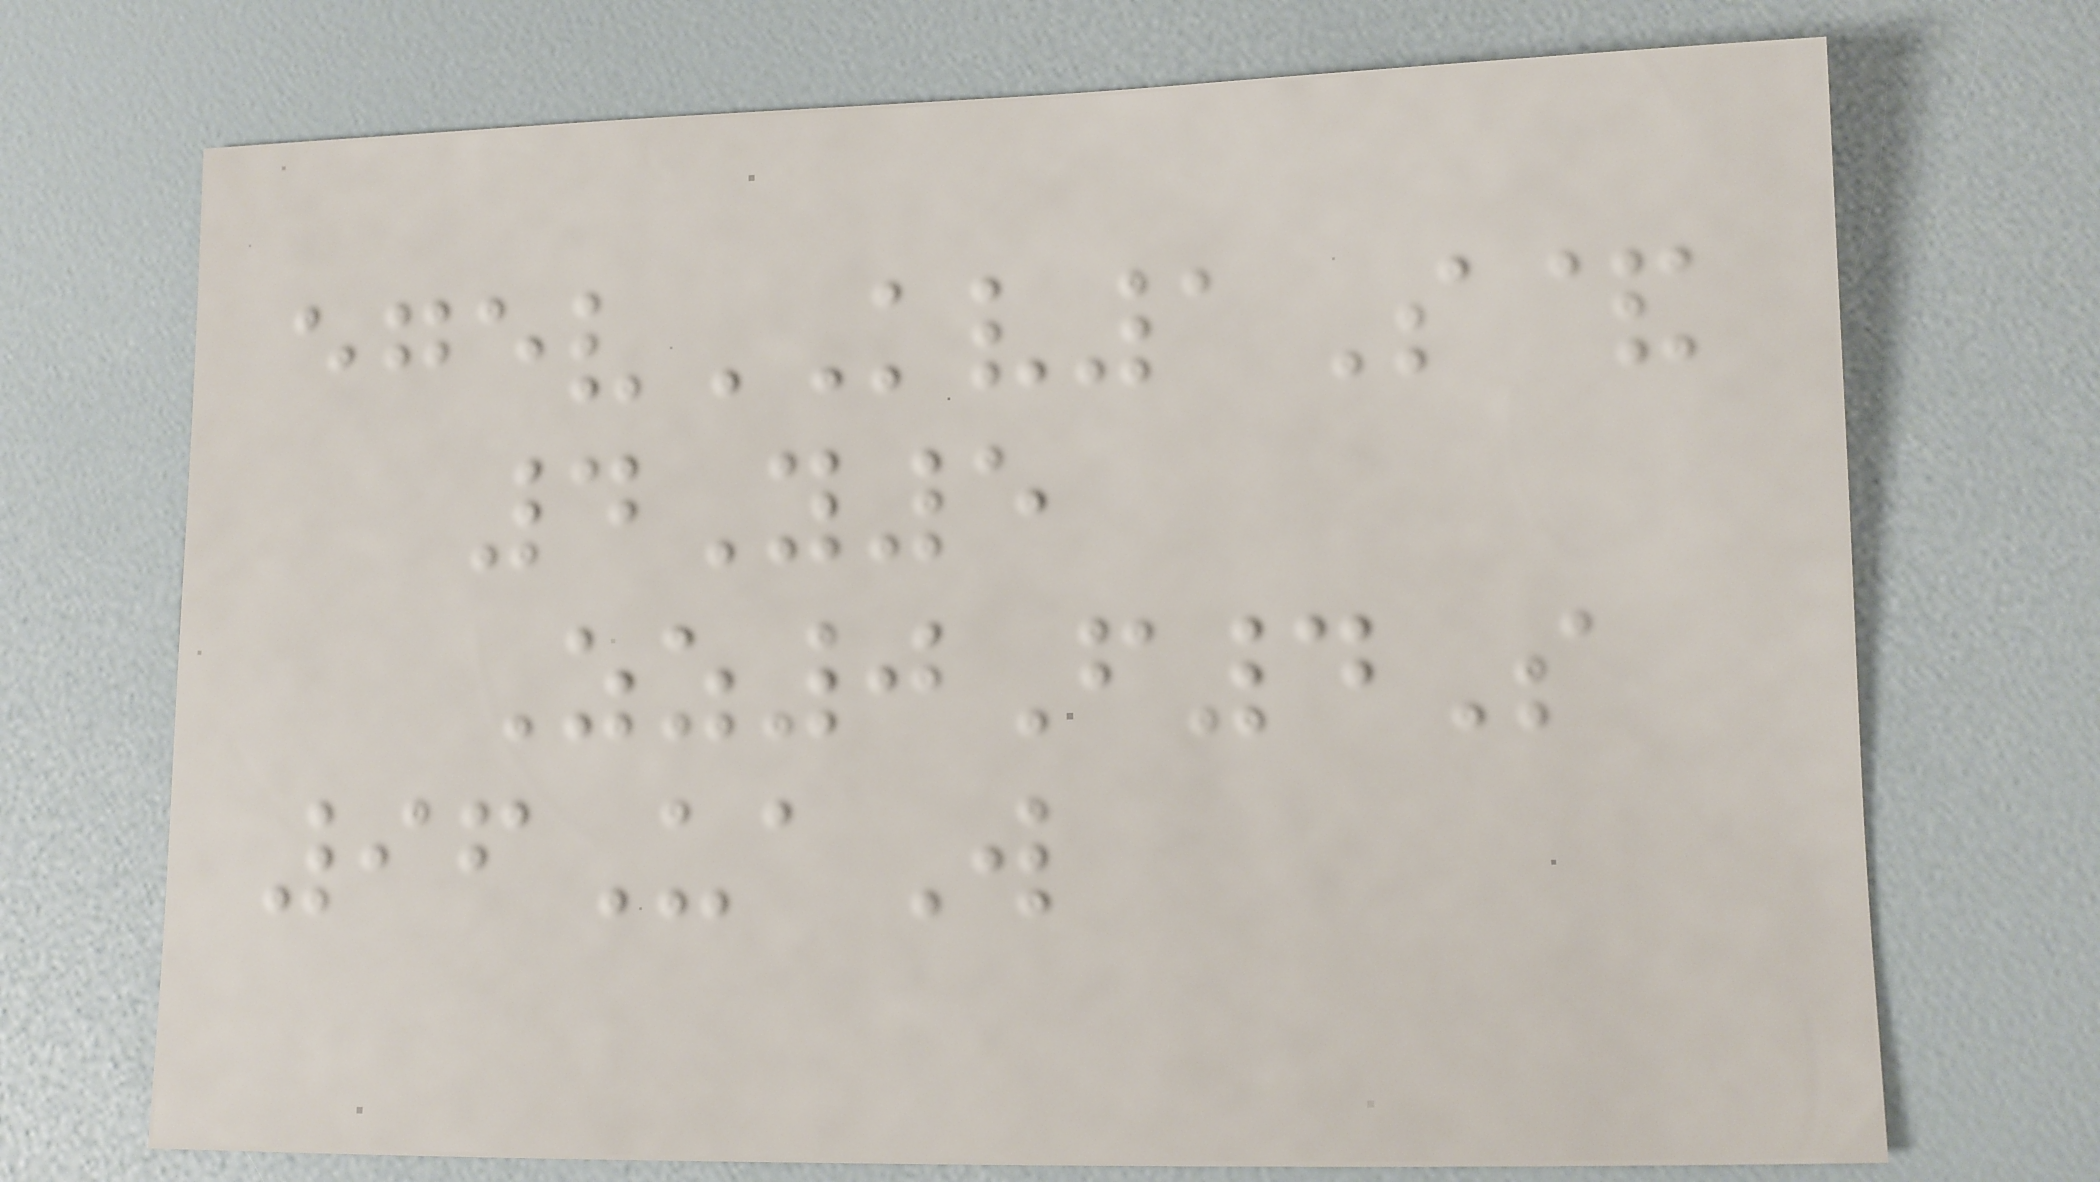egevKV1S&
4Y5
Zz0F4S
96UaW
